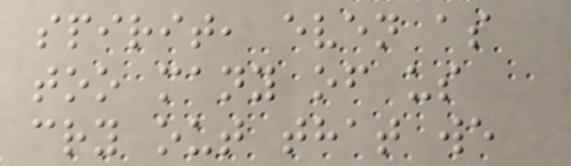spirit, even as
too many of us
cry out that we
